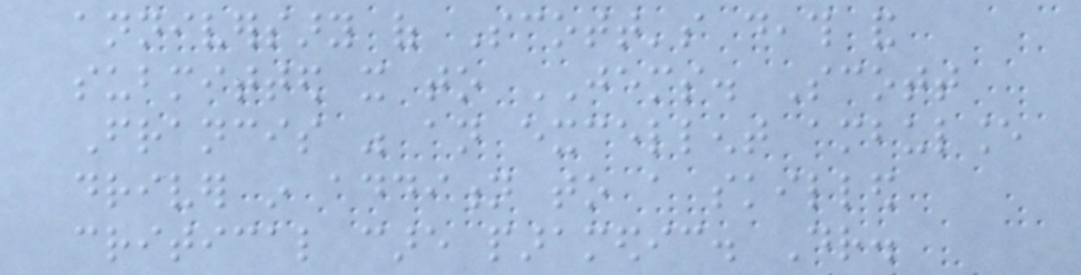anniversary of Scott's death and
submitted it to JEMS. Scott
Francis was an excellent ambulance
driver in addition to a skilled
critical care paramedic. Dr.
